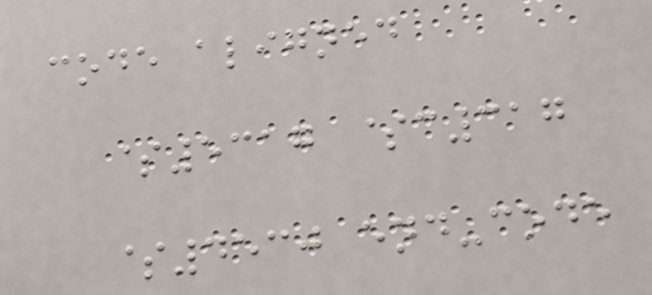code aligned
$5317 $c317
$4530 end-code
